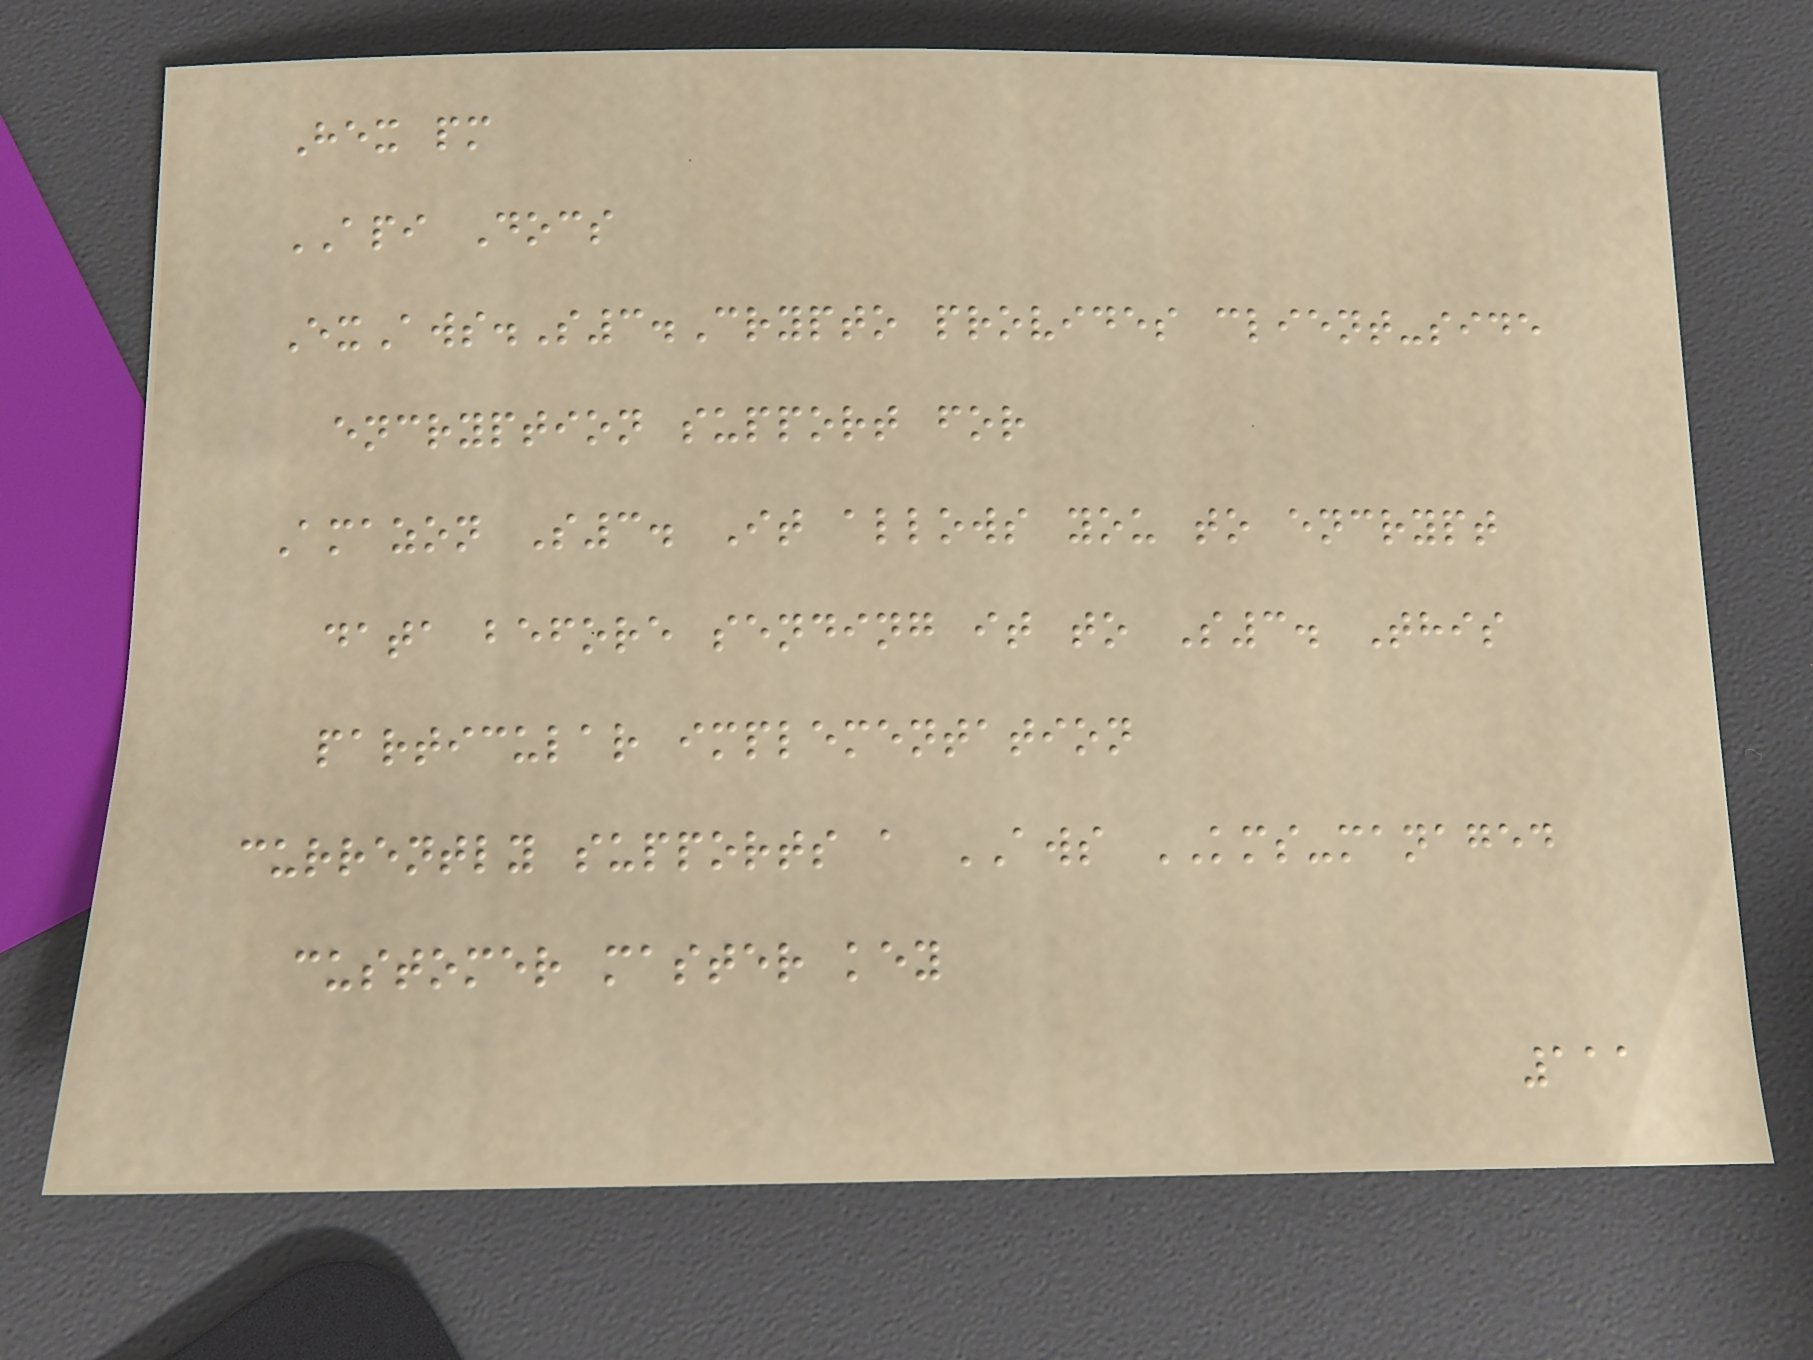Hex pm
API Docs
ExAws.S3.Crypto provides client-side
encryption support for
Amazon S3. It allows you to encrypt
data before sending it to S3. This
particular implementation
currently supports a AWS KMS-managed
customer master key
111
